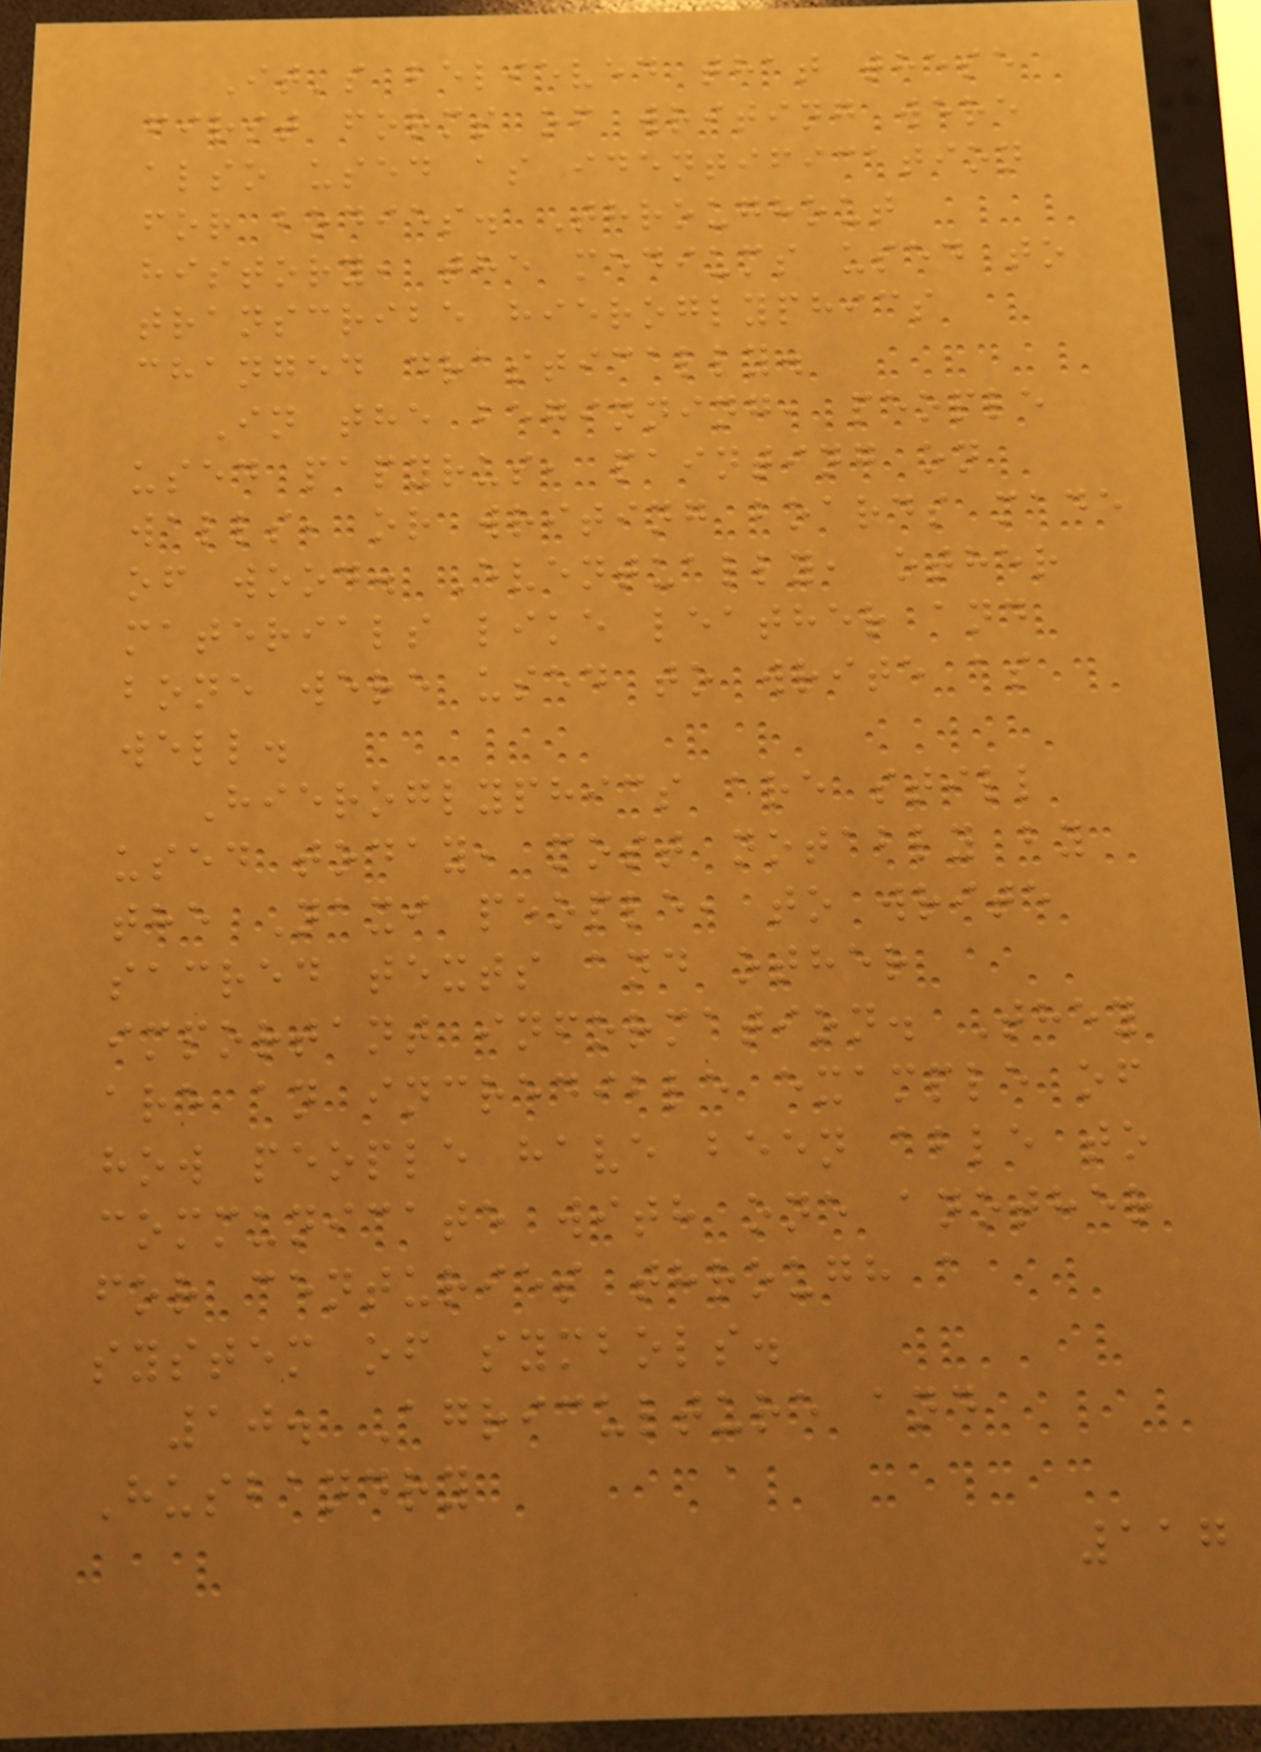It's believed that these
first forms of writing were
also used as identification
for bodies. Throughout
history, the mediums used to
transcribe hieroglyphics
changed drastically.
In the beginning, people
used papyrus, painting on
walls, or writing boards made
of wood. Eventually, other
materials like leather and
bone were used to write as
well.
Hieroglyphics are still
used today, most notably by
the Naxi people, to write
sacred texts and other
important information. They
are an incredible example of
how people have been able to
communicate with one another
for centuries through a
system of symbols.
10. Agriculture and
Husbandry
117
